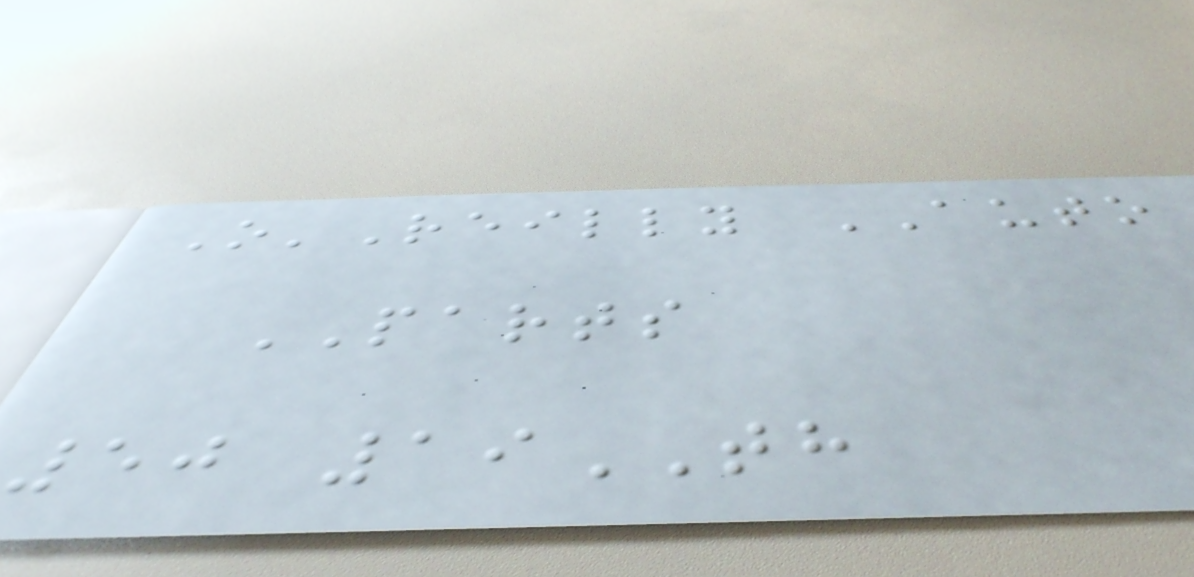O'Reilly AUTO
PARTS
50 19TH
